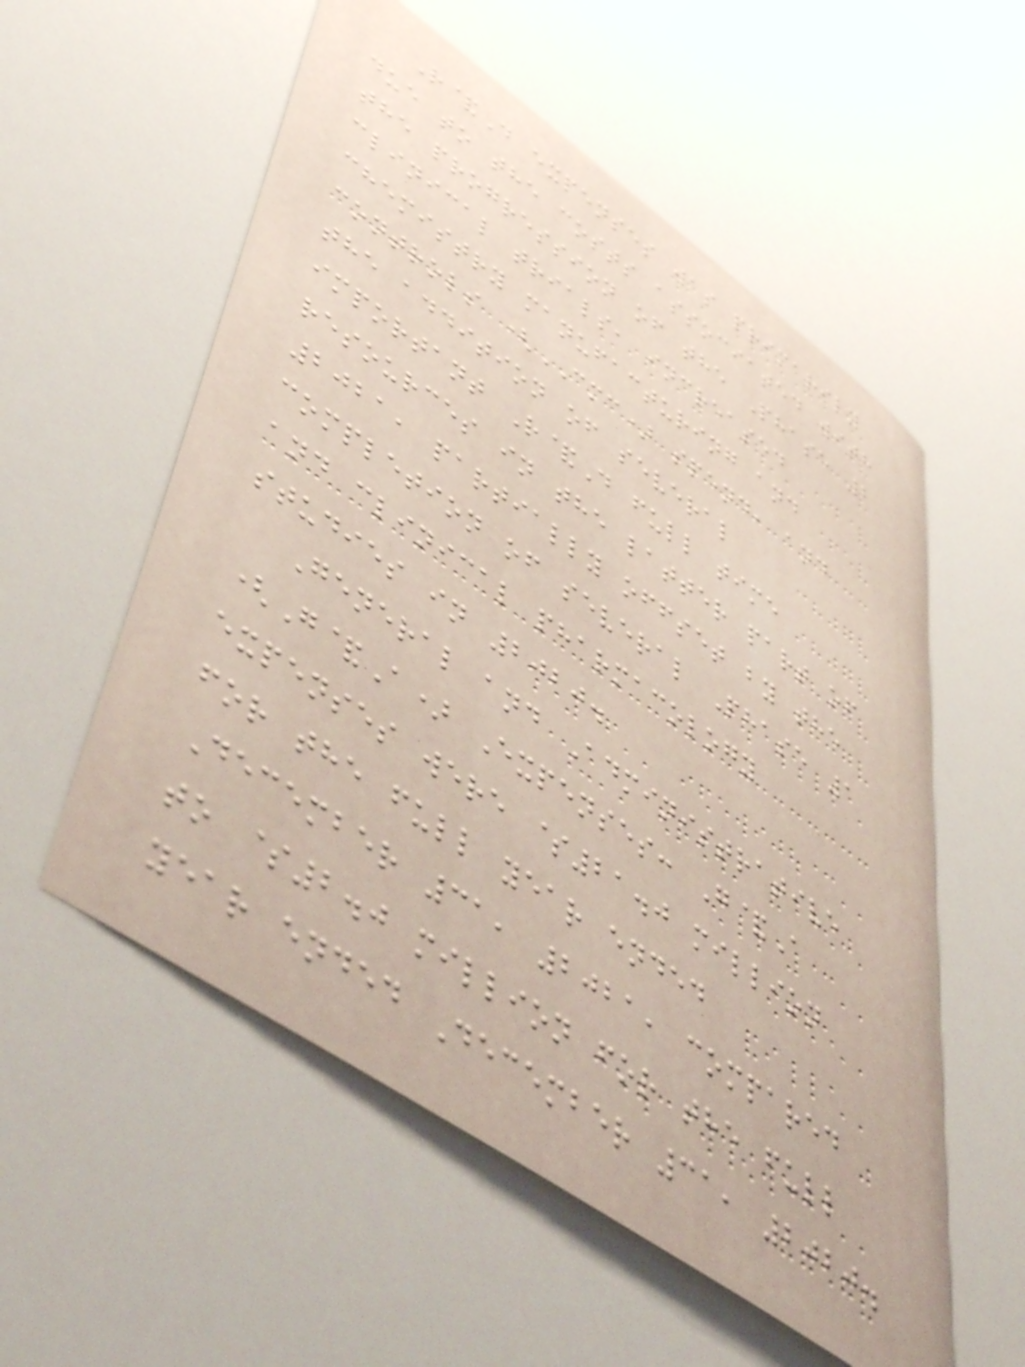R&D expenses was primarily
due to the costs associated with
the progression of the Phase 2
clinical trials, increased
chemistry manufacturing and
controls (CMC) spend, and
the addition of several
important R&D full time
resources in the latter part of
2021, partially offset by the
completion of several Phase 1
and clinical pharmacology
studies in 2020.
General and Administrative
(G&A) Expenses: G&A
expenses were $21.0 million
for the full year ended
December 31, 2021, compared
to $2.0 million for the full
year ended December 31, 2020.
